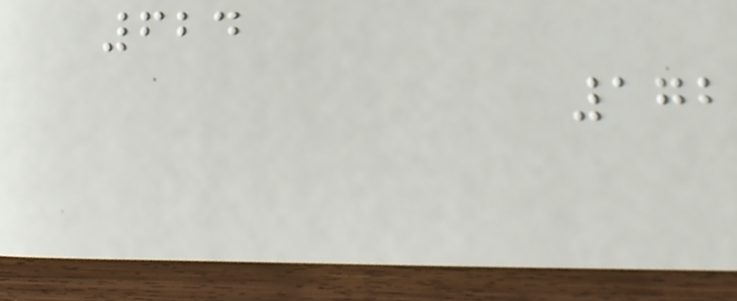624
172
